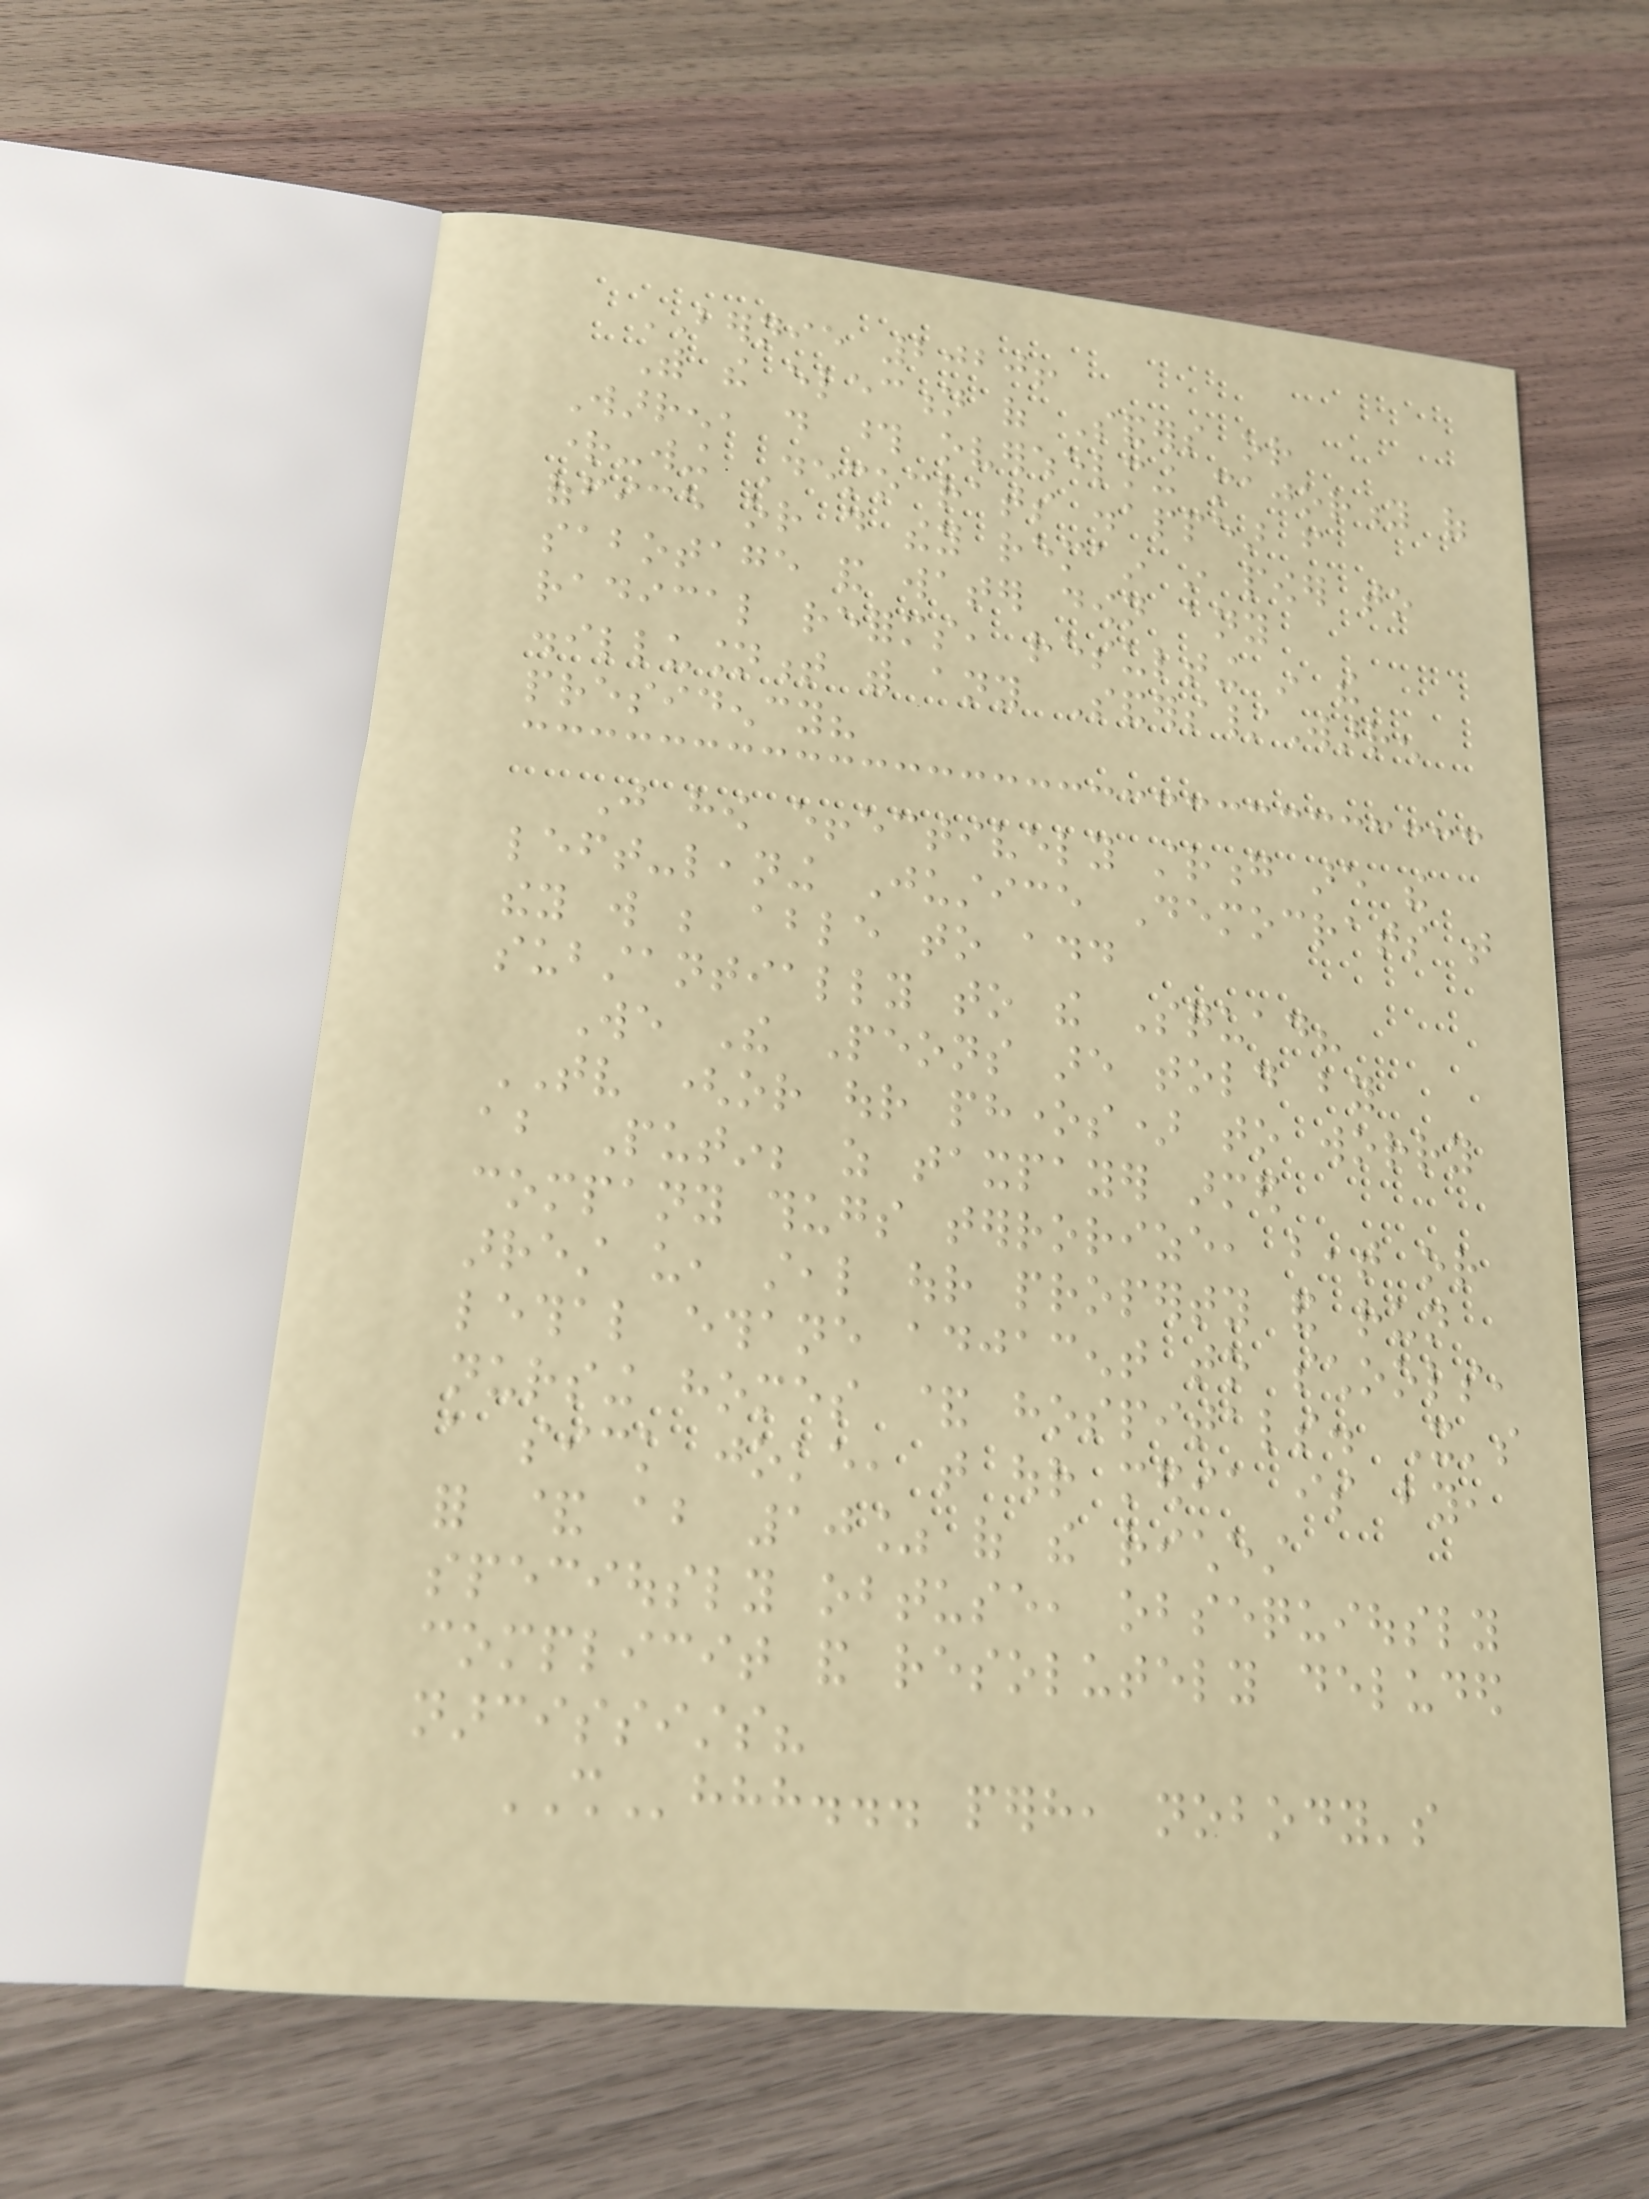BERNIE 2020!
With the election of Sanders or
Warren, do those overwhelming majority of
right-wing Democrats disappear from
office or do they remain in power to
sabotage and water down any
radical reforms, resulting in the
disillusionment with any Sanders/Warren
presidency?
Just how effectively strong are the
left-leaning Justice Democrats that
they will be able to add
substantially to the Squad?
We The Peons are told by
TV (or our phones) to worry
about Putin; as taxpayer armed
company thugs terrorize, beat or
arrest us, steal our property and run
lethal ethane adjacent to schools,
nursing homes & hospitals. It's
a sick joke, that our media is by,
for & about 10% of the richest
speciously obtuse, obsequiously
complicit and resolutely deluded
narcissists?
SHhhh... perhaps, nobody's
